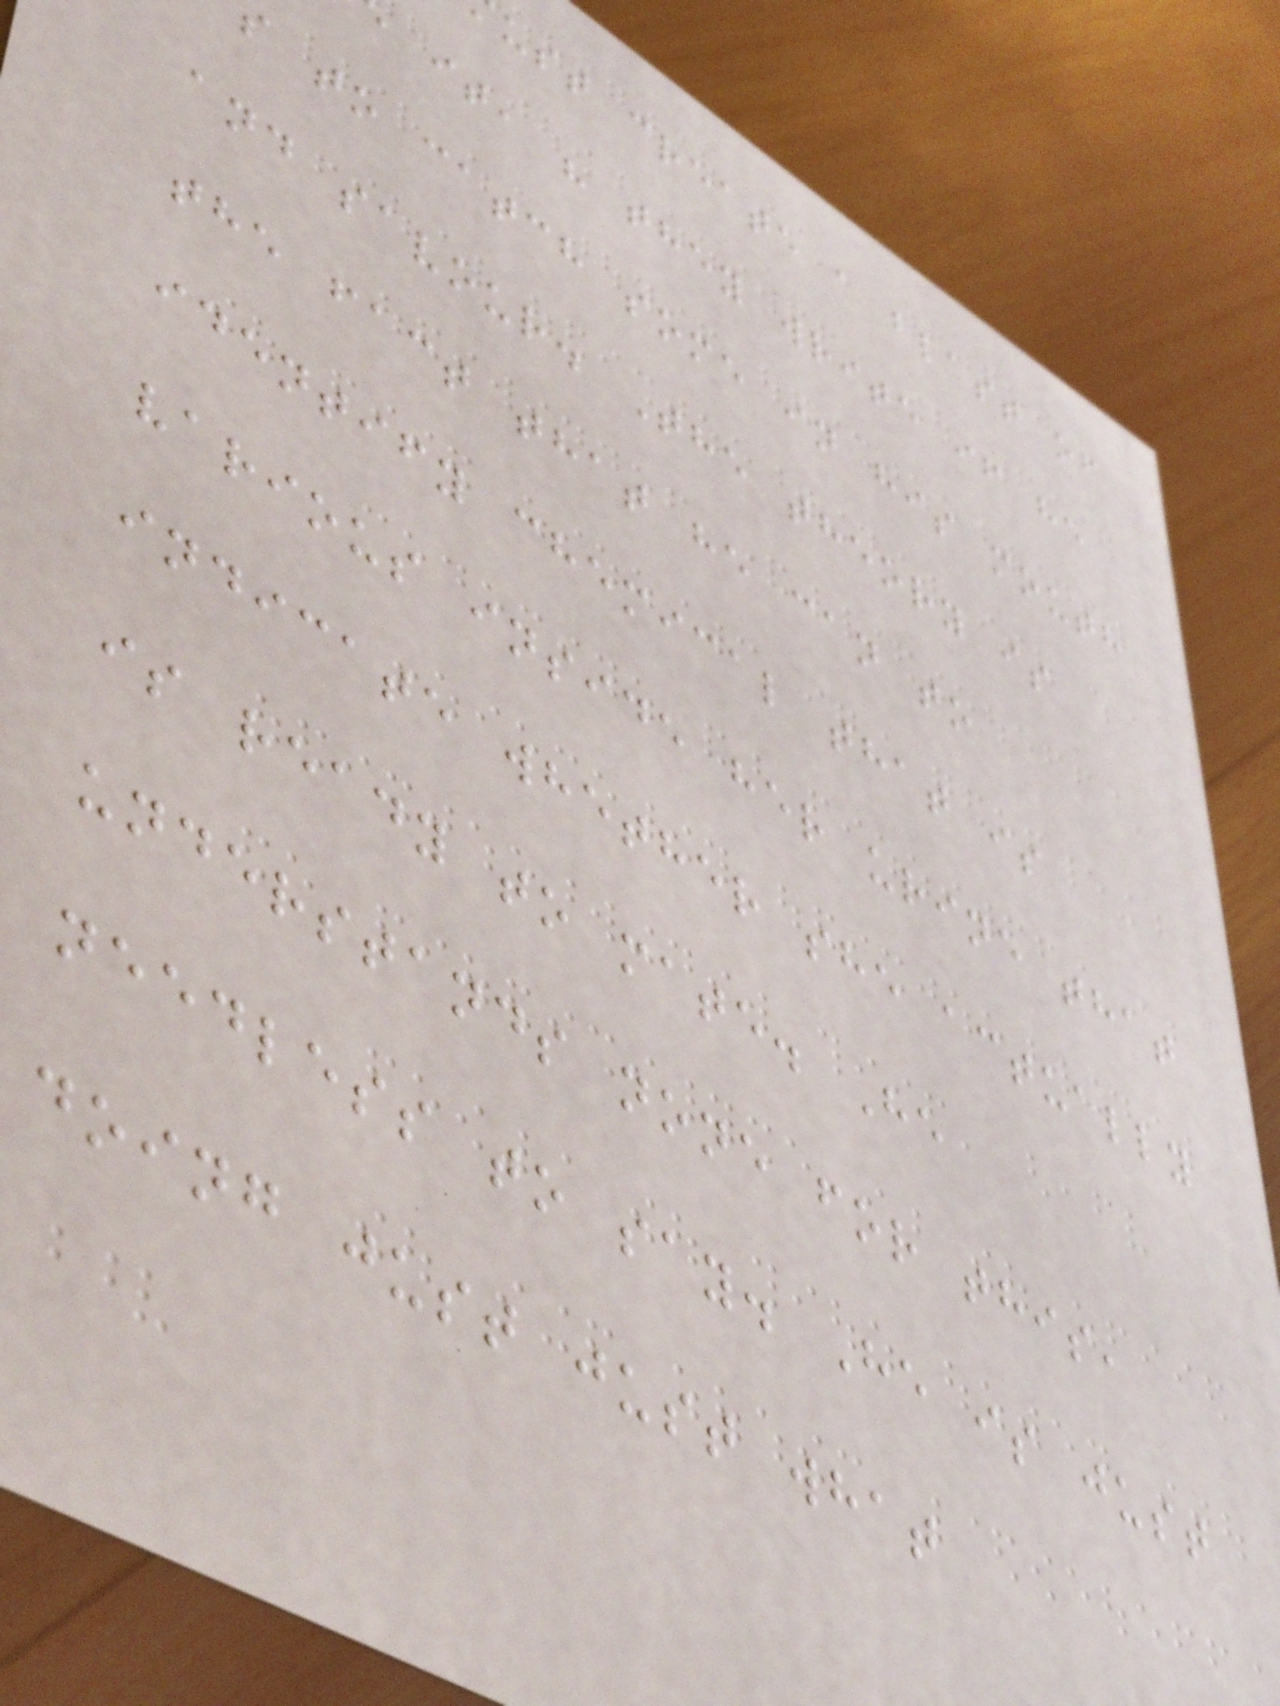ust create a blast of
it, " they write if he
s to catch some in his mouth
and savour. The theory is
the fact that he can to
identify chemical that is
various inside her urine that
indicate whether she actually
is ready to mate. He
understands none for this,
needless to say. He is just
doing just just what
